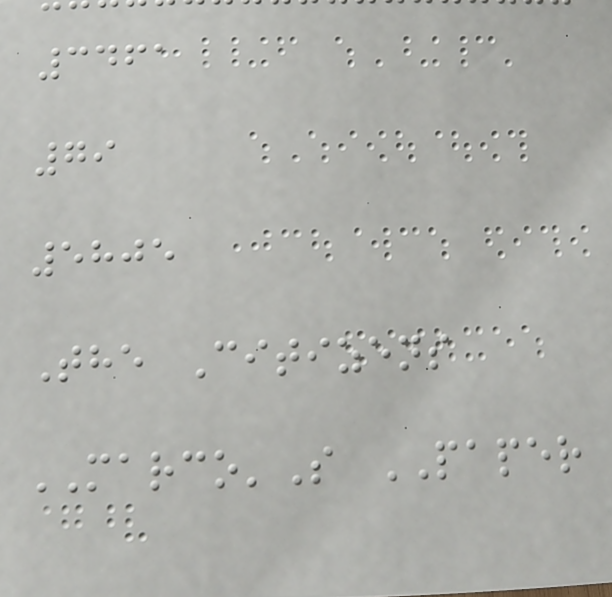3461
79
5805
The Citizens
MARCO'S PAPER
